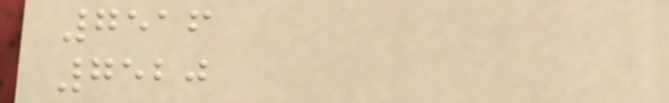7516
7520
